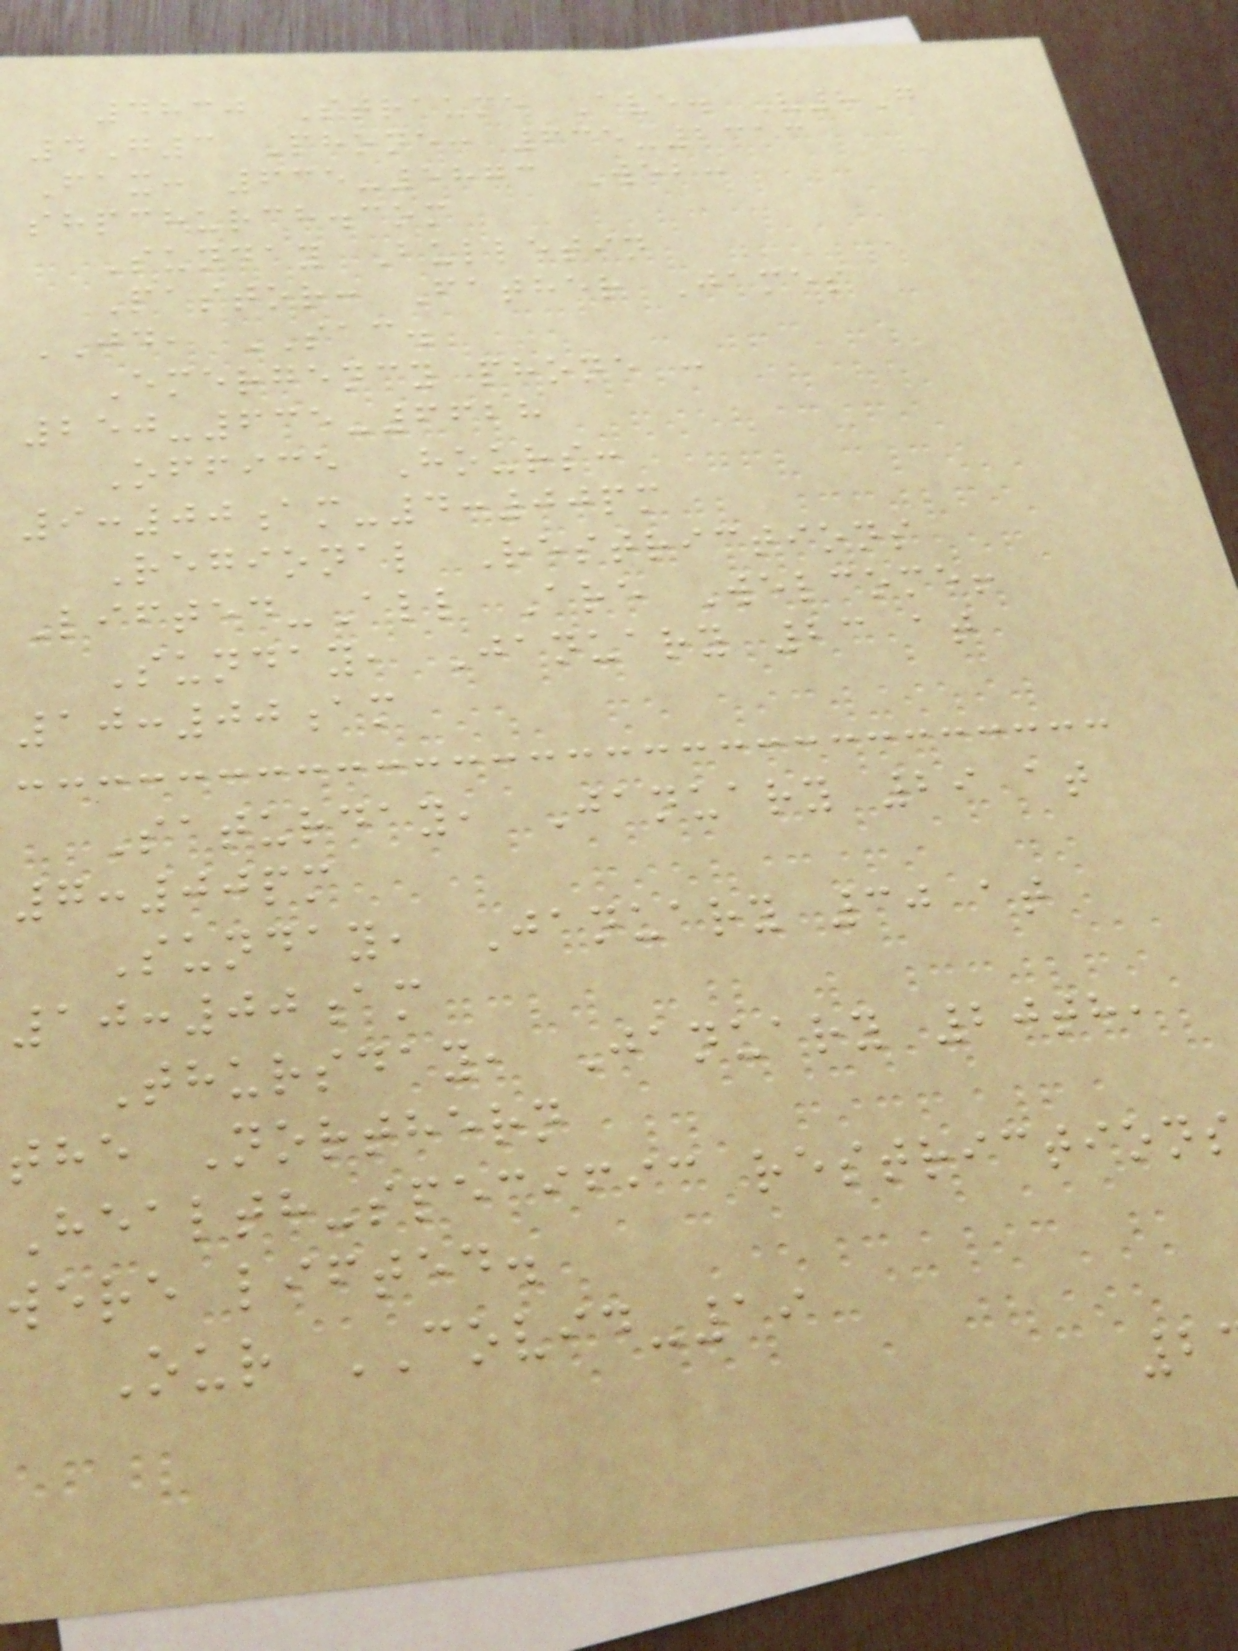4830 Straume Ave. V8G
4G3 Phone: 635-2313
Fax: 635-5873 Web:
shpchurch.com
Sunday Bulletin
Pastor: Father James
JD, SAC.
Emergency phone :
250-635-6628
Office Hours:
9:00am-4:00pm
Regional Restrictions
Lifted-All Are Welcome!
Sunday, January 23 at
10:00am
Saturday, January 29 at
7:00pm
Sunday, January 30 at
10:00am
Thursday, January 20th,
the Northern
Health-specific restrictions
were lifted.
Our COVID-19
